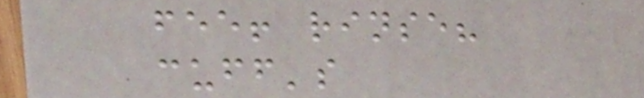fee! rinse?
cuff's
